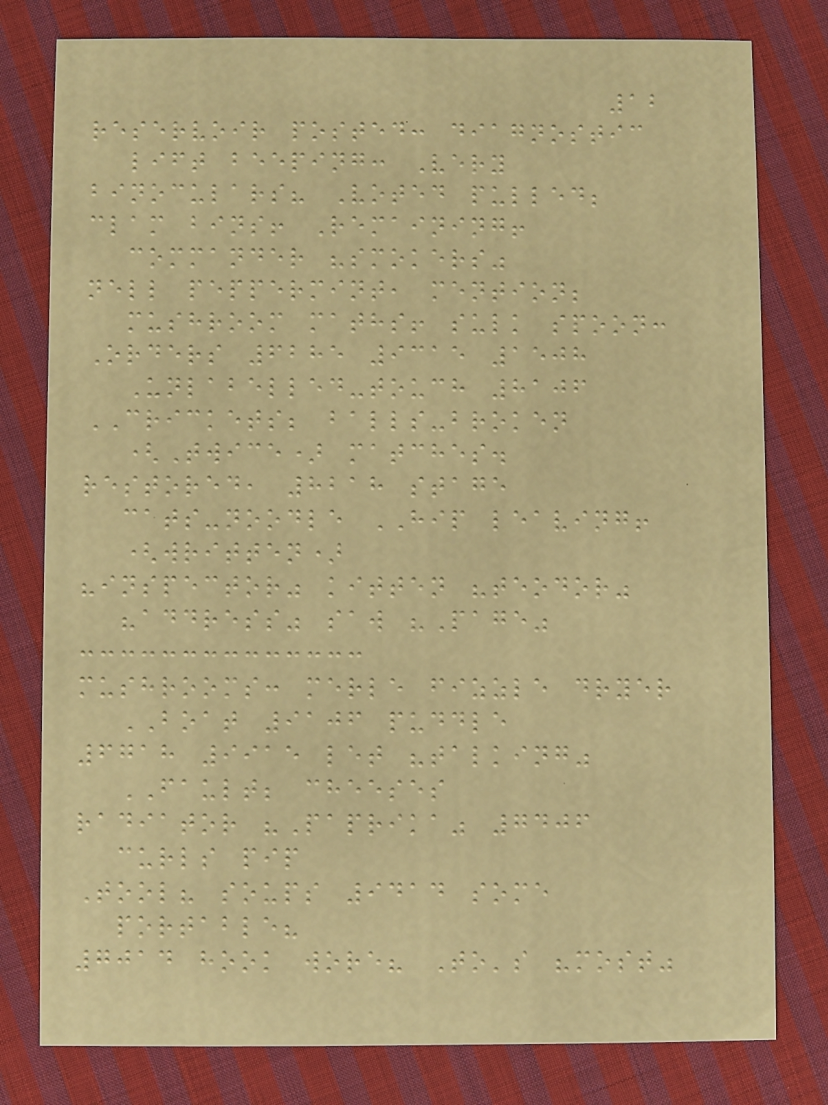12
reservoir posted: diagnostic
lift beeping: Very
binoculars? Voted pulled;
clam bins! Remaining!
commander "smokers"
nell peppermint, mention;
mushroom maths! sulk spoon:
Orders 6285 9315 1508
Unlabelled-touch 8106
CRICKETS; balls-broken
(Twice) matches.
restored, 8218 stage
cats-noodle HIP leaving!
(written)
"inspector" kitten "teodor"
"address" saw "Page"
mushrooms: merle fizzle dryer
BOAT 9106 puddle
6718 9915 let "talking"
FAULT; cheeses
radiator "Paprika" 7406
curls pip
Tool? soups 9414 some
portable?
7014 hook wore? To's "most"
